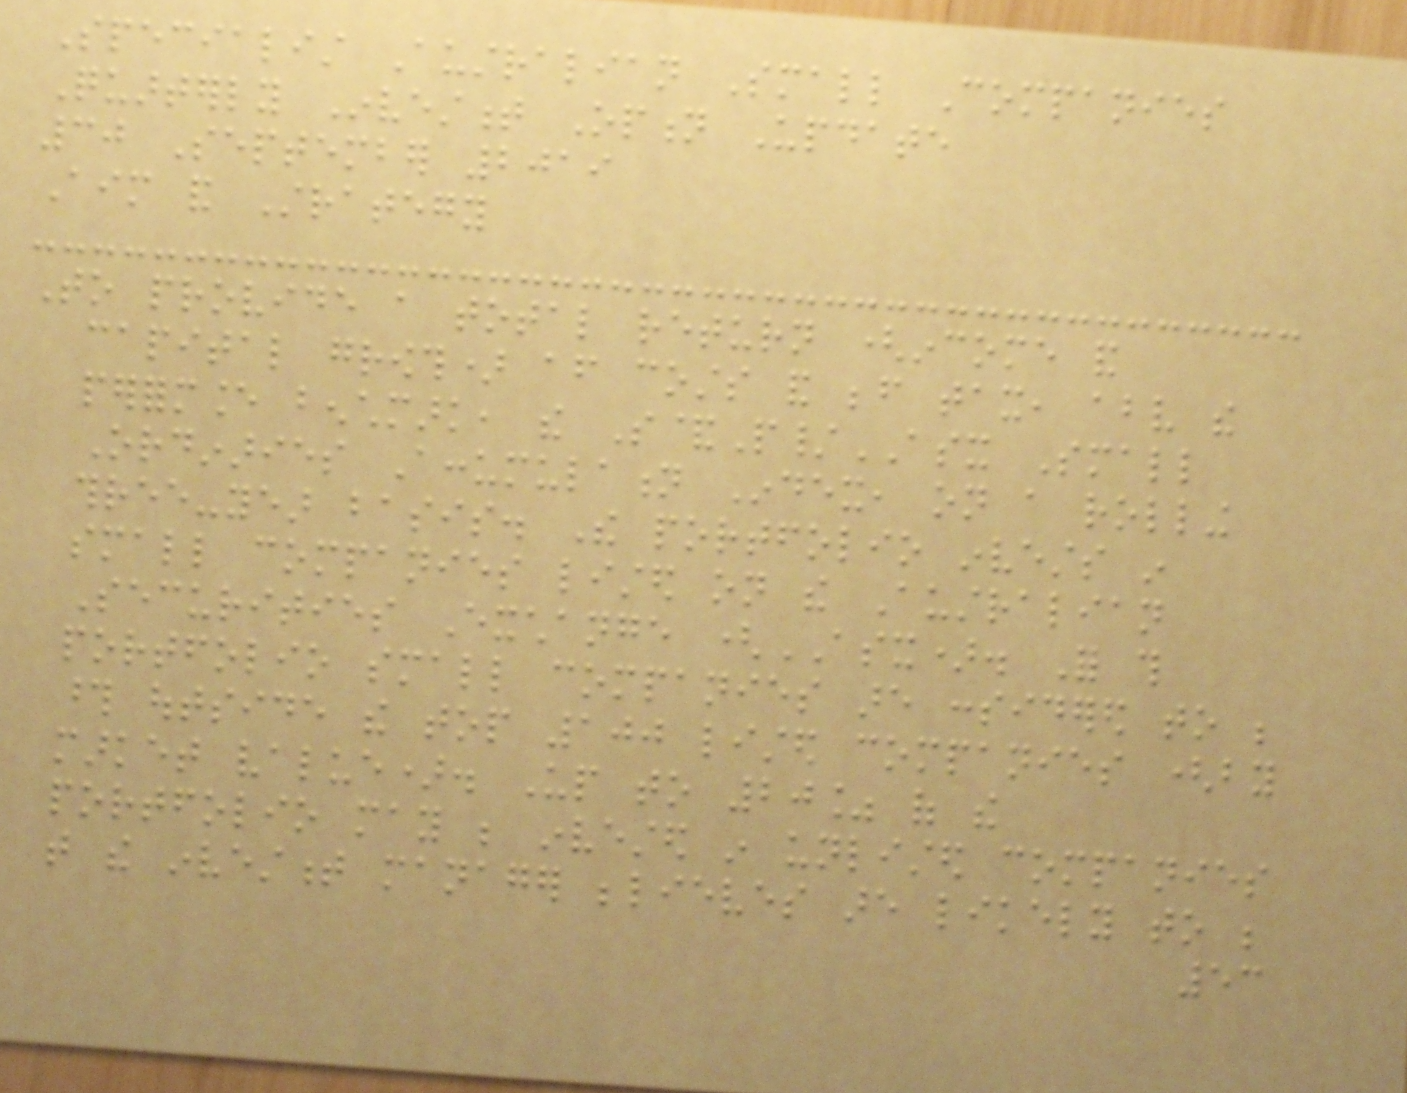Specialist Australian Small Companies
Quarterly Investment Option Update
30 September 2019
Aim and Strategy
To provide a total return (income and
capital growth) after costs and before tax, above the
performance benchmark, the S&P/ASX Small
Ordinaries Accumulation Index, on a rolling
three-year basis. The portfolio invests in
small companies listed on the Australian
Securities Exchange (ASX). For this
portfolio small companies are considered to be
those outside the top 100 listed companies (by
market value). Up to 20% of the
portfolio may be invested in unlisted companies
that the investment manager believes are likely to be
53
